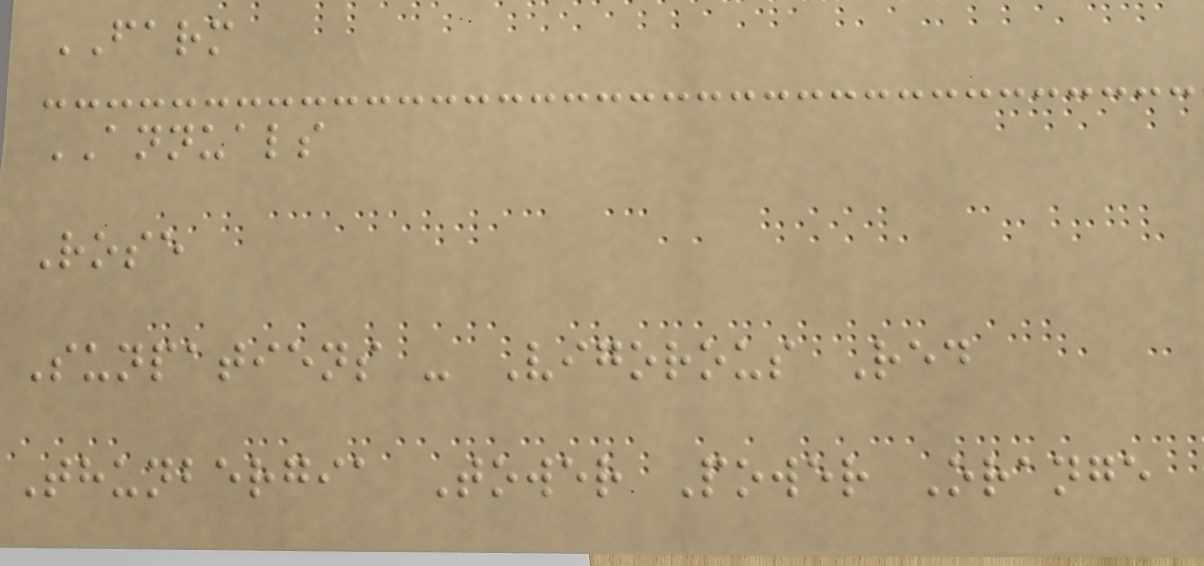FARM
ANNUALS
Rose
Sunpatiens - Vigorous Red
Thunbergia Tower Power Orange
